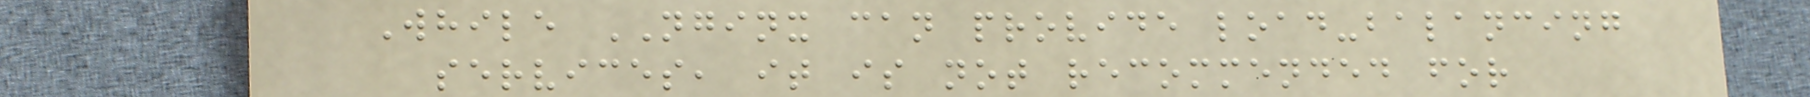While NGINX can provide load-balancing
services, it is not recommended for
